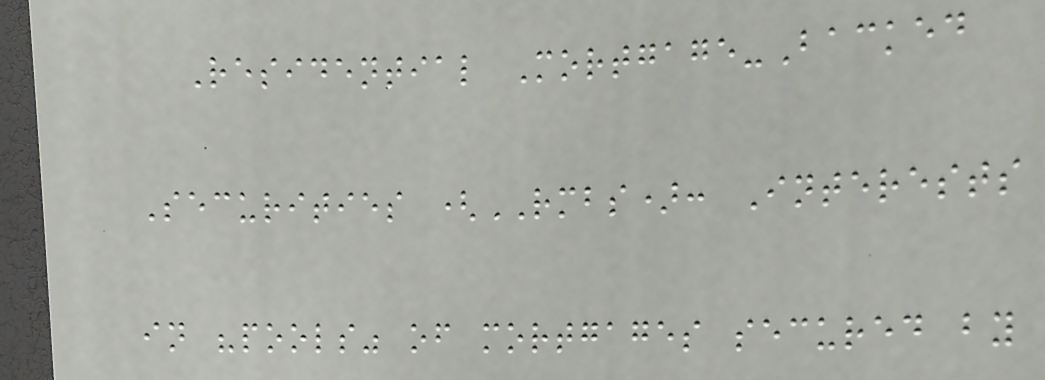Residential Mortgage-Backed
Securities (RMBS): Interests
in "pools" of mortgages secured by
